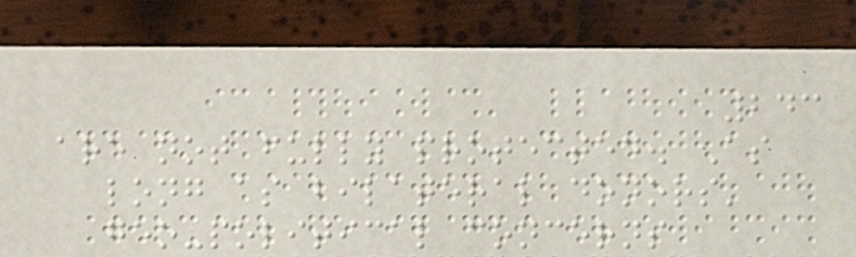243
are not fully protected. As
long as bilateral donors'
geo-political concerns
